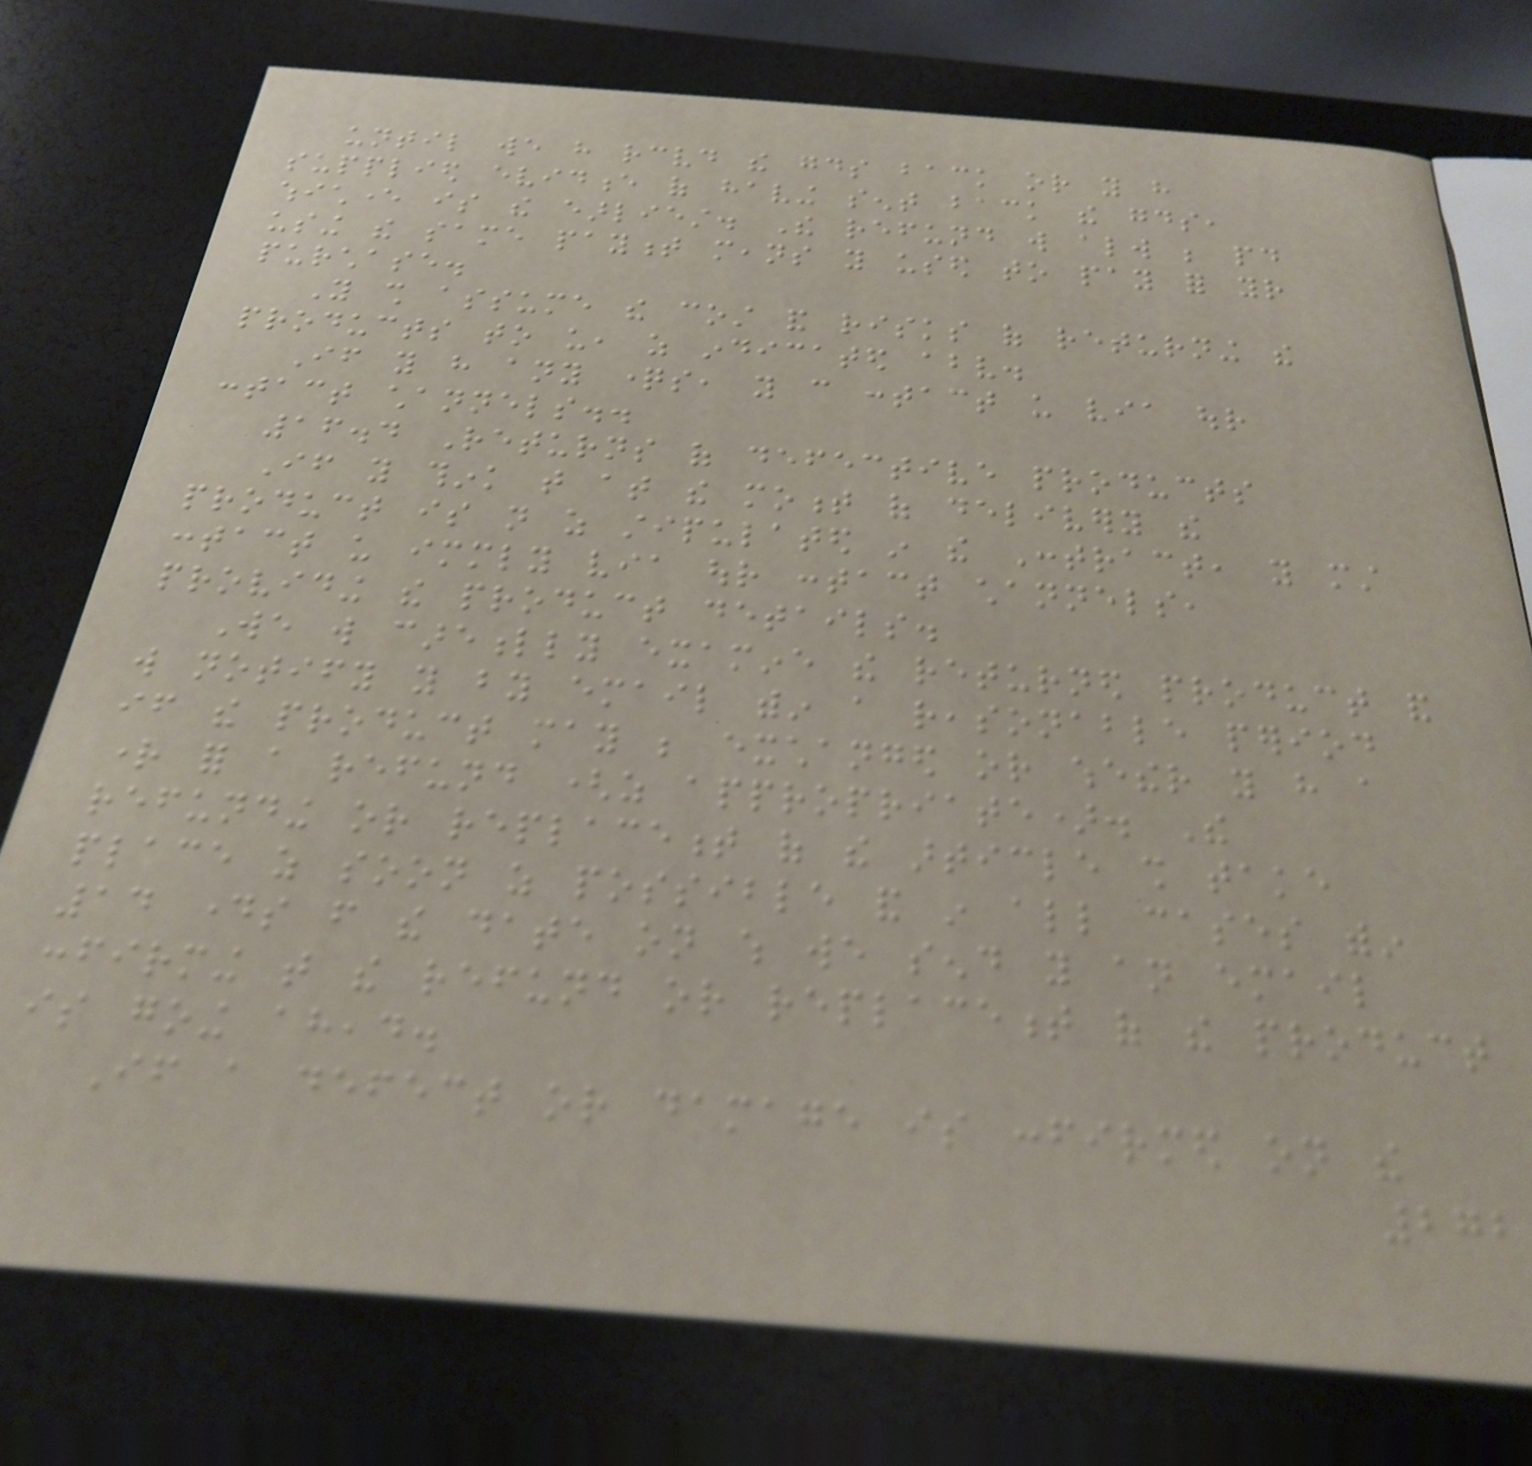until we have received the goods back or you have
supplied evidence of having sent back the goods,
whichever is the earliest. The refund will always be paid
using the same payment means you used to pay for your
purchase.
You shall assume the cost and risks of returning the
products to us, as indicated above.
If you have any questions, you can contact us via our
contact channels..
16.4 Returns of defective products
If you think that at the moment of delivery the
product is not as stipulated in the Contract, you must
contact us immediately via our contact channels,
providing the product details.
We will carefully examine the returned product and
will notify you by email within a reasonable period
if the product may be exchanged or whether you have a
right for a refund (as appropriate). The
refunding or replacement of the article shall take
place as soon as possible and in all cases within
14 days from the date on which we send you an email
confirming that the refund or replacement of the product
is going ahead.
If a defect or damage is confirmed on the
272
